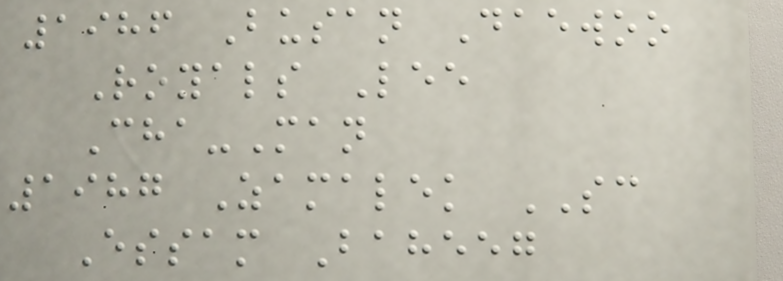1986 Busan Daewoo
Royals Lee
Cha-Man
1987 Zamalek SC
Essam Baheeg
